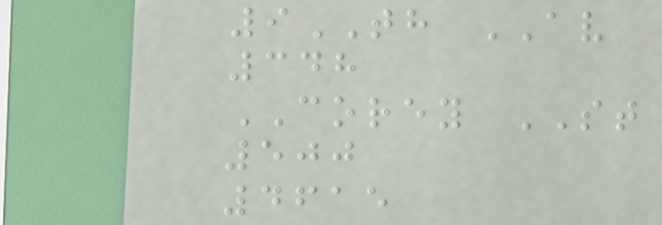9TH AV
348
COREY ST
500
4615
